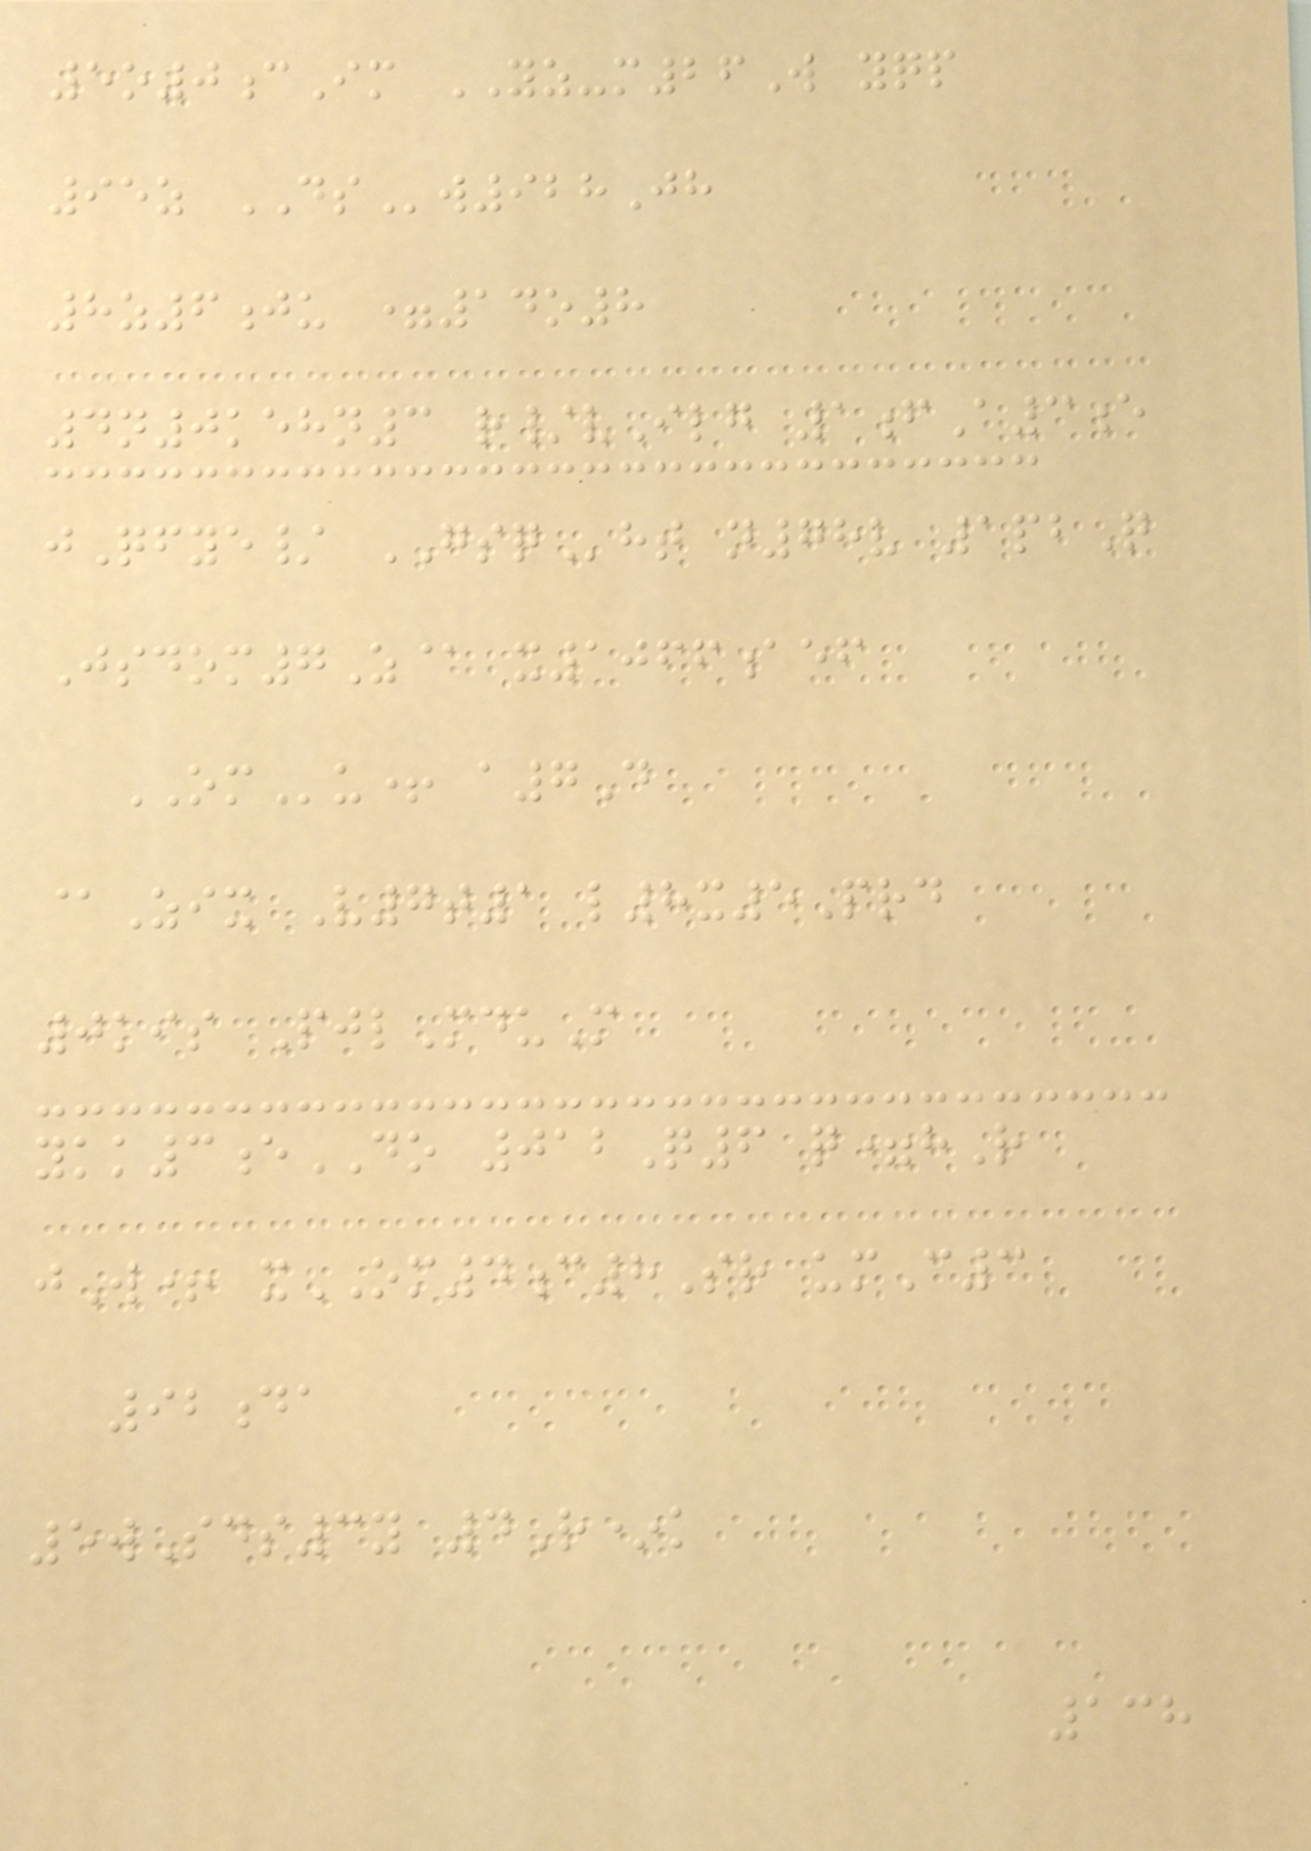5o0cIm YZ-m26W yqp
95z DSw928Jh
8z6ju =14o8
4n0kehn3 r/vIlg 1fA3e
jQfye/ GSQht n78v 1pbQ
Jsdom7Z@ x1066aef
OMu+ a7D
@Zix V7t1 l8x5Prd
0kis PjlMduM
ykk3eDO 012Q6 q=hR
jW+ xOM4c8Sr umC3
92da
5wSds3y 4R*k
138
